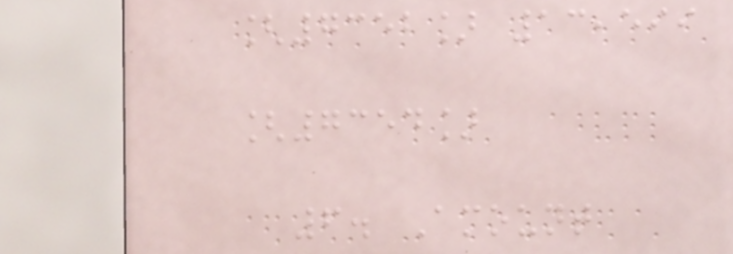[7352] 13,599
[7354]
6. Amount
